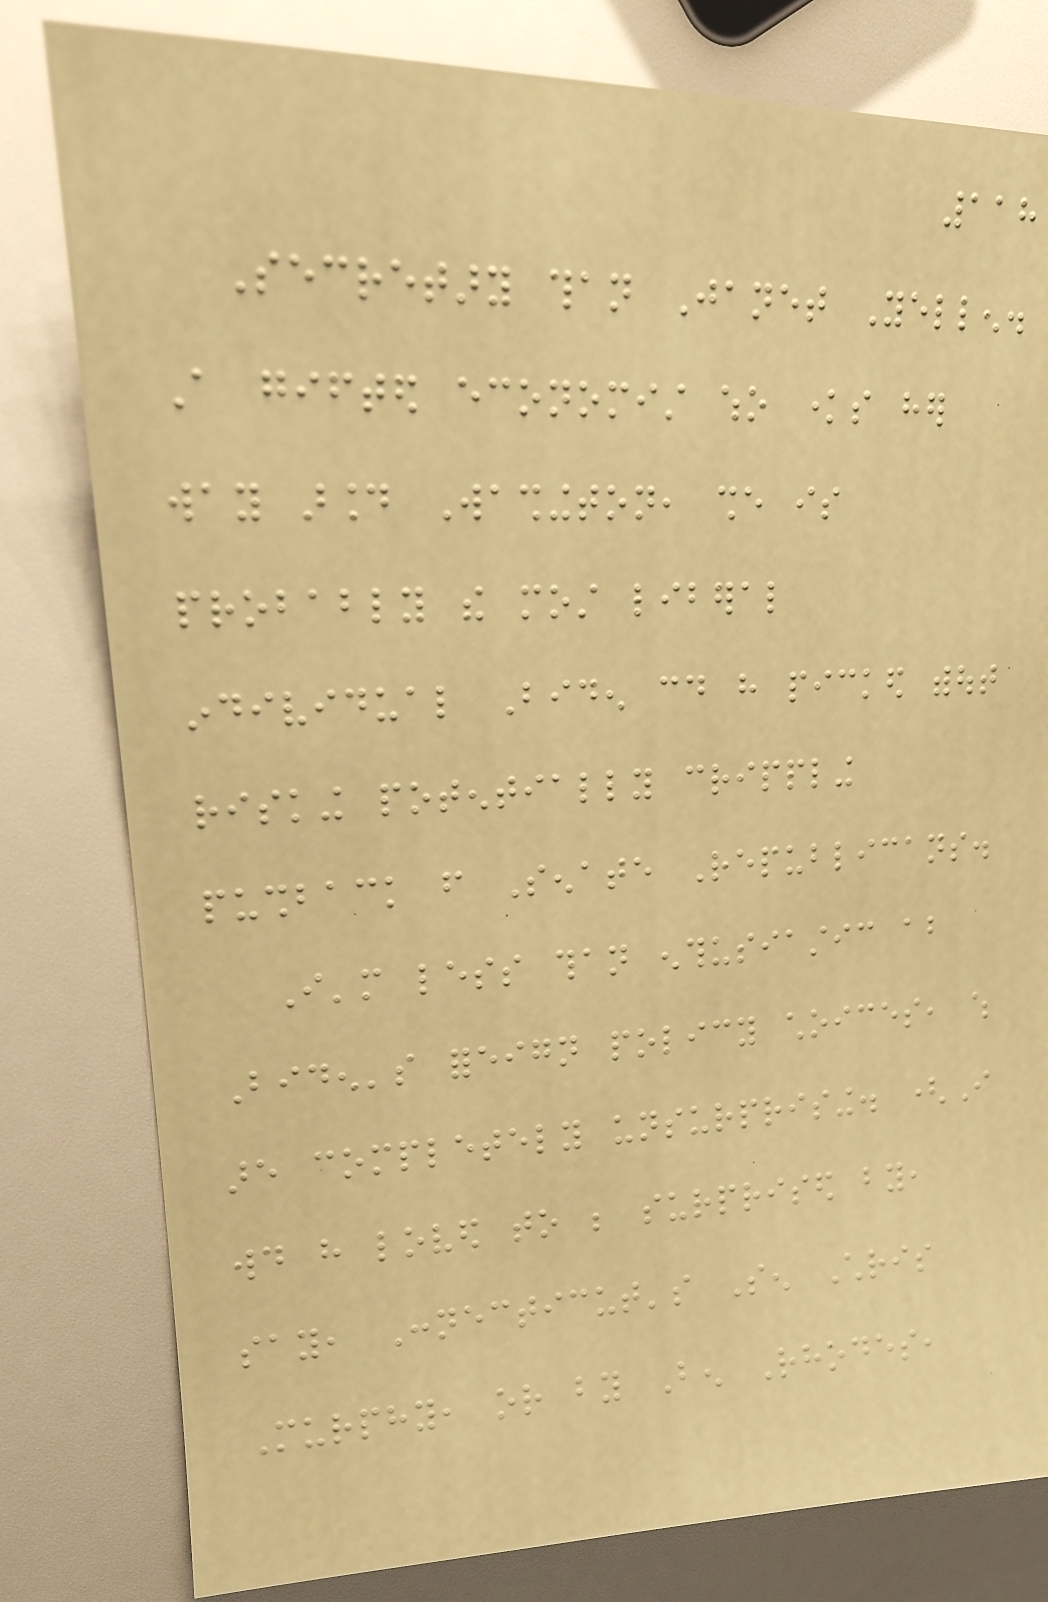118
Secretary than Janet Yellen.
A gifted economist who knows her
way around Washington, she is
probably the most liberal
individual Biden could have picked without
risking potentially crippling
pushback from Senate Republicans.
I'm less than enthusiastic about
Biden's foreign policy choices, which
are completely unsurprising. (I
would have loved to be surprised by,
say, Connecticut's Sen Chris
Murphy, or by Ben Rhodes,
